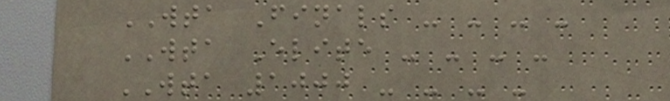WTA Finals - - - -
WTA Elite - - - -
WTA 1000 - - - -
